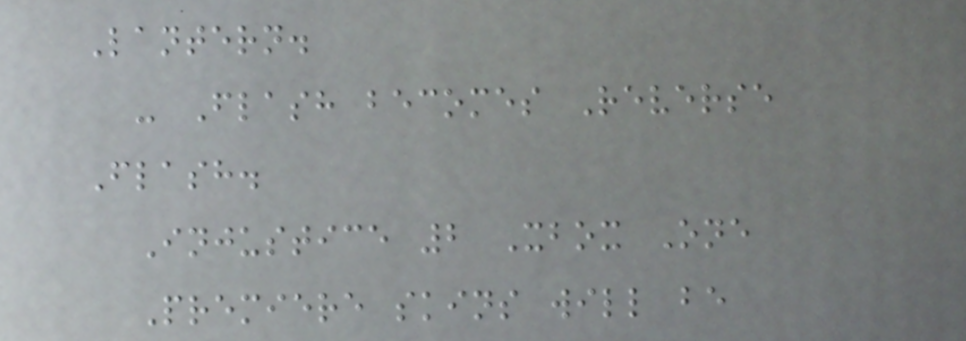Lantern.
- Flash becomes Reverse
Flash.
Injustice 2 Xbox One
Premiere skins will be
